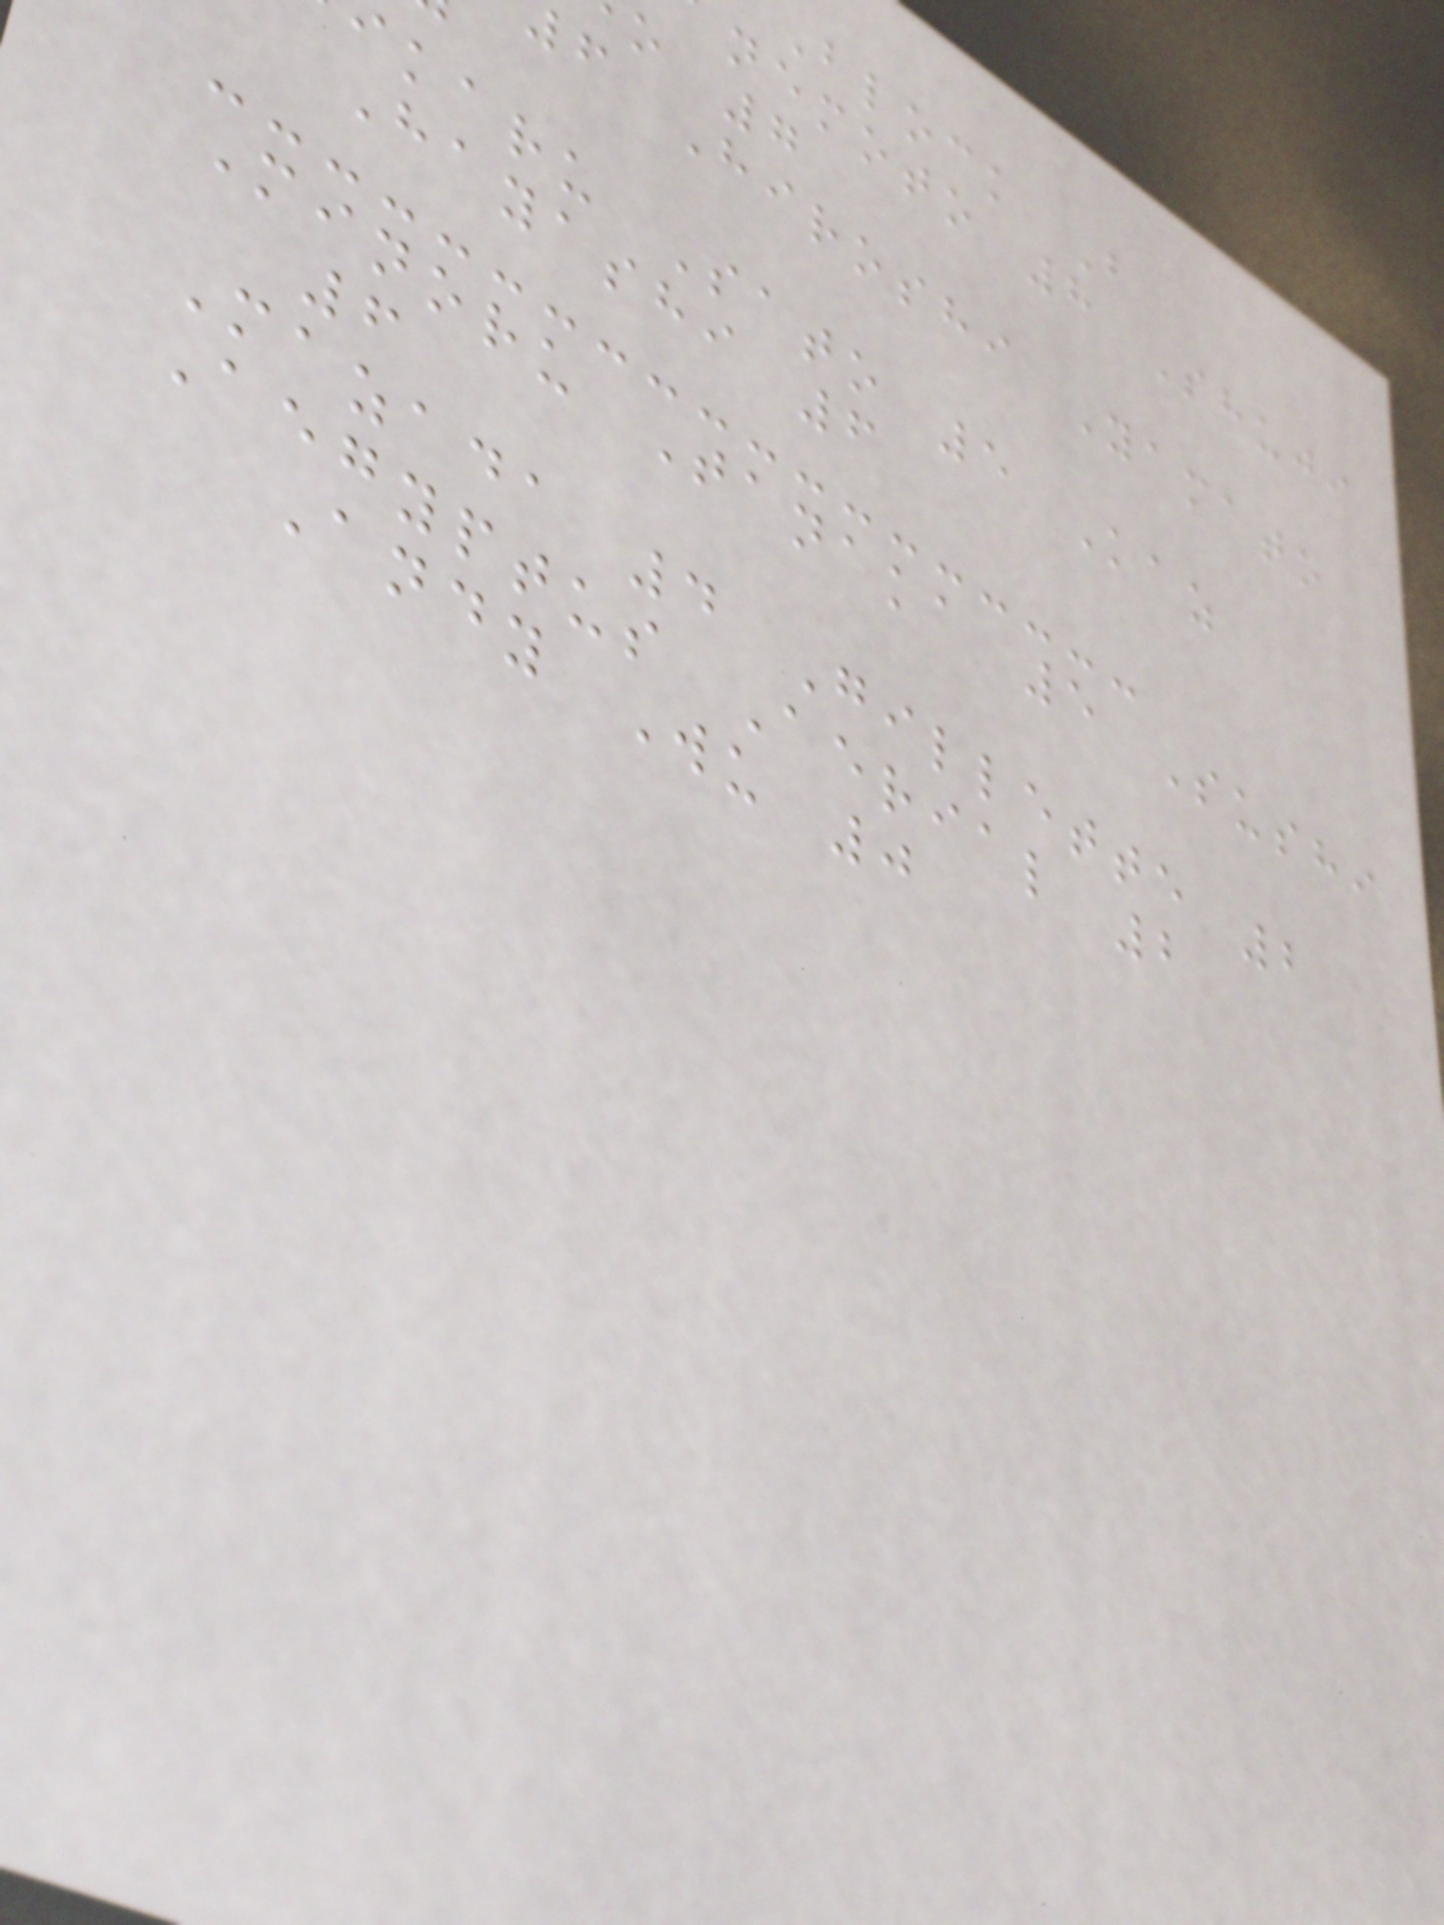Block B
nemoto 8 Shuji
o 7
f Hiroshi Yamato
karu Sato 5 Kaz
Hayashi 6
Minoru Tanaka 5 Sushi
6
Mazada 4 Gillette 2
Aegyptus Aerial 2
Andy Wu 0
